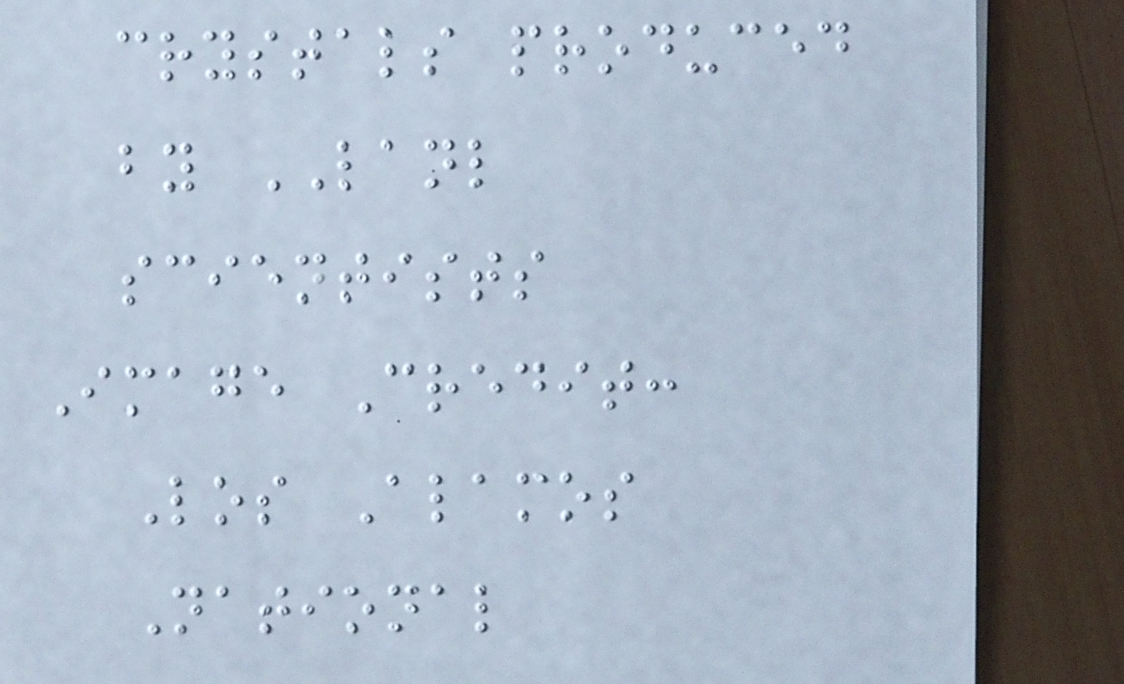crystals produced
by LANL
scientists
Image Credit:
Los Alamos
National
